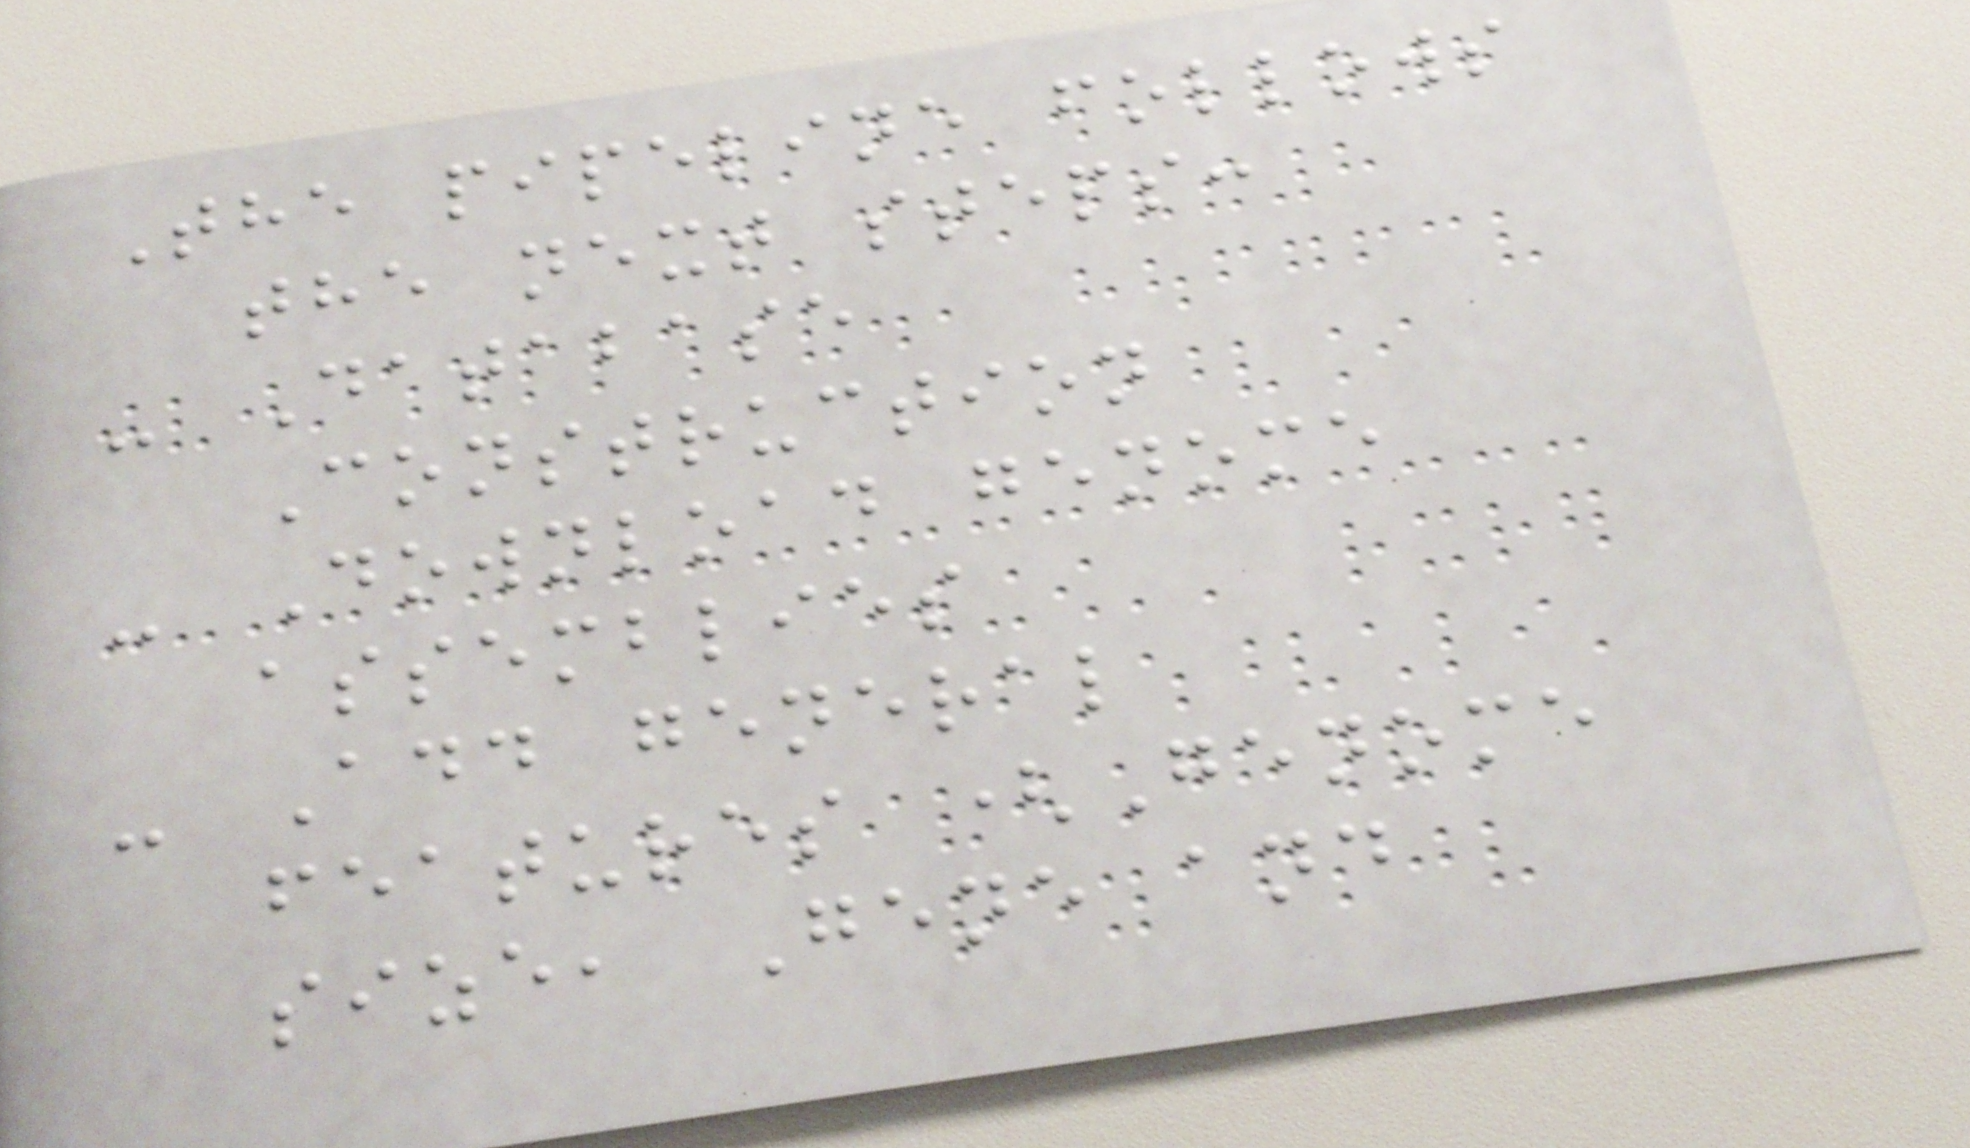The pipeline follows
the next steps:
- Database
Construction
- Download genome
assemblies
- Add general
features (Genome
size, Gene and
